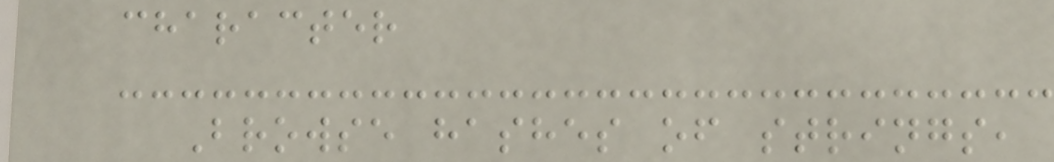character
Browse hashes of strings,
